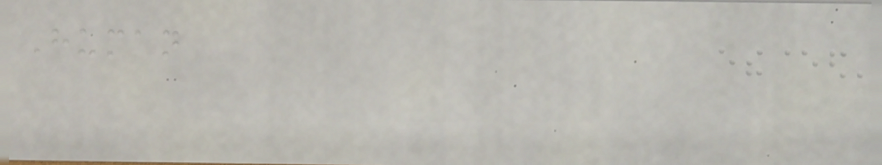Human
